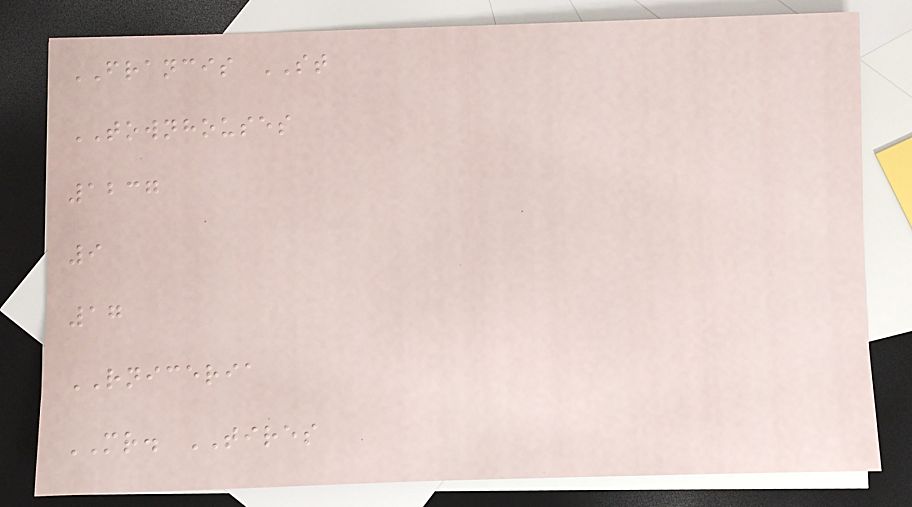FRANCIS ST
TOWNHOUSES
1237
9
17
RNICERIA
MR. TIRES
